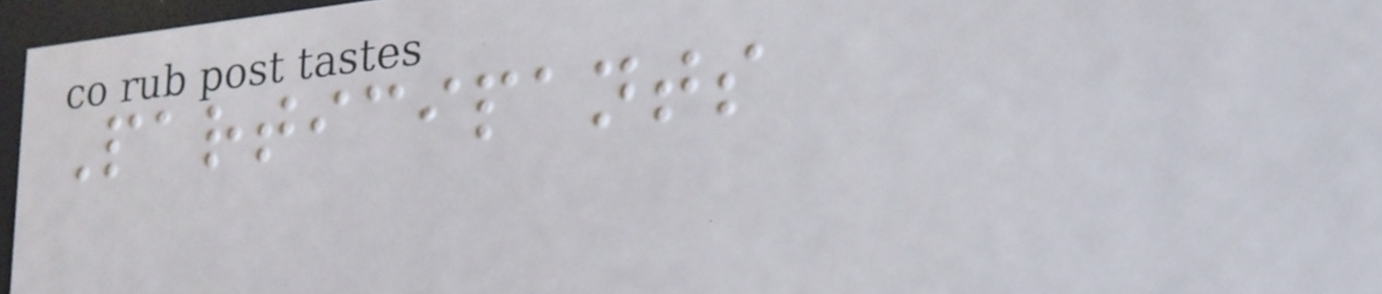Participants
